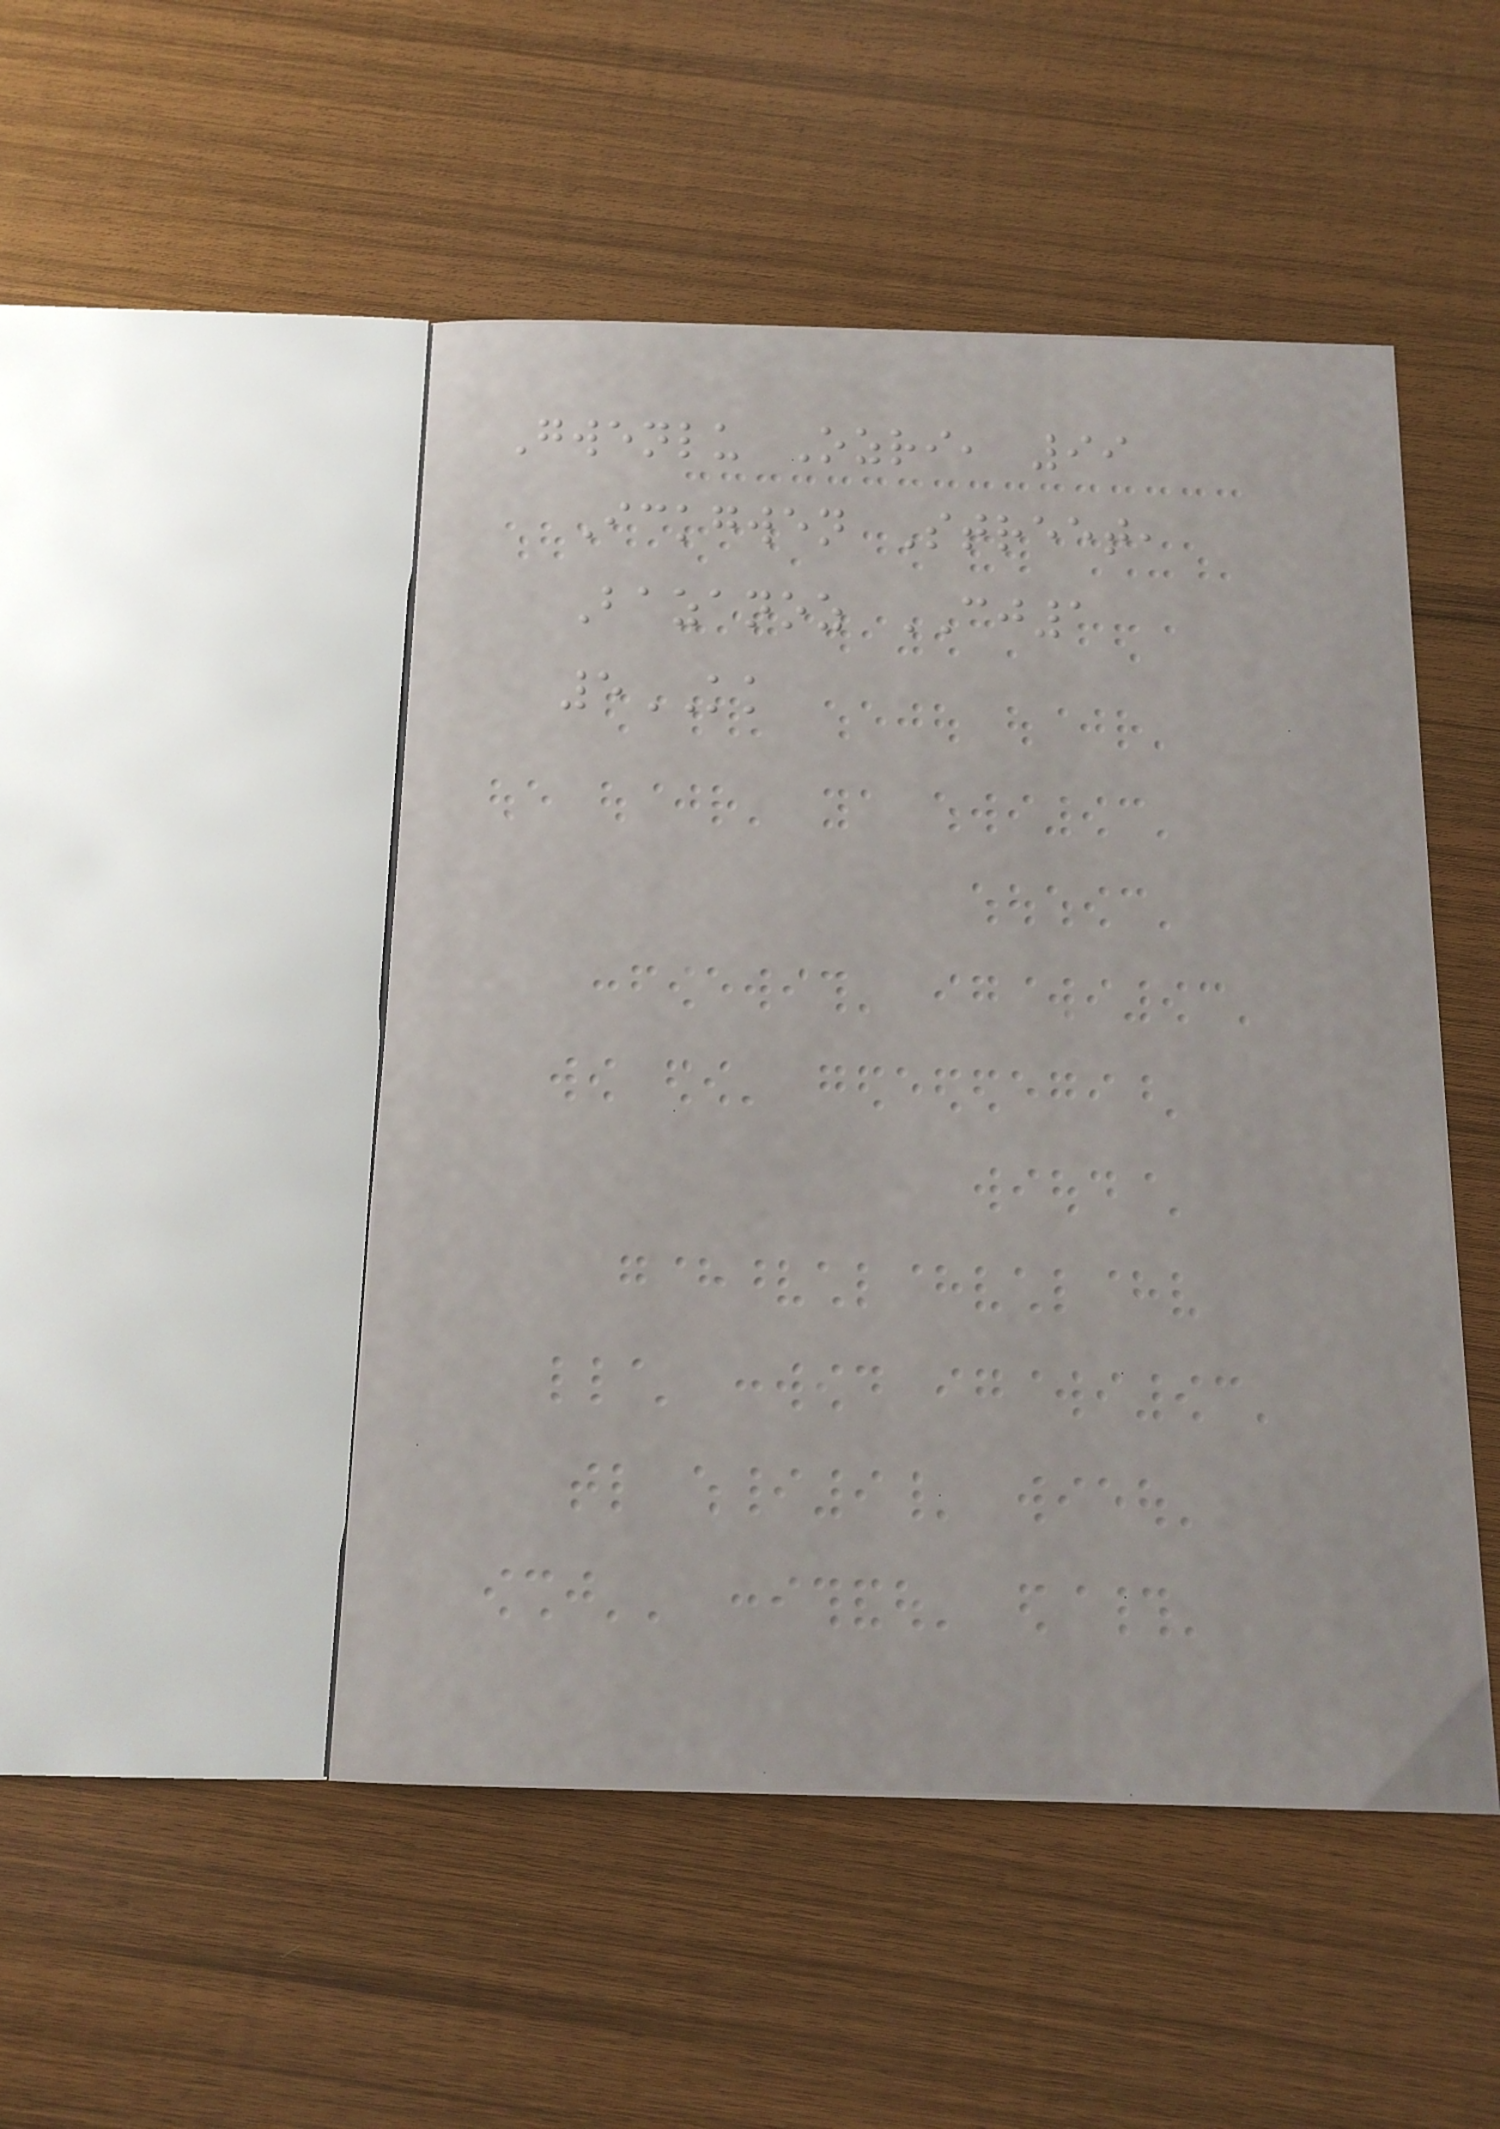Gwenlu Ozri, 99
Ickgwen Street,
Bazanoz CJ1
5KK
